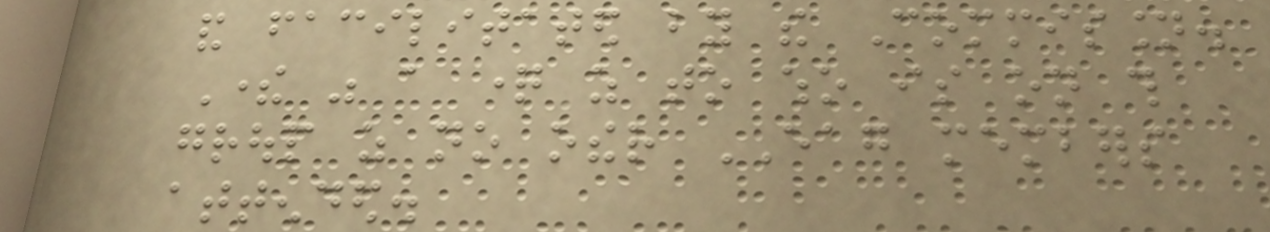and facilitated by the Commission.
There was a question as to who is on this
group as no other EAG members
attended.
